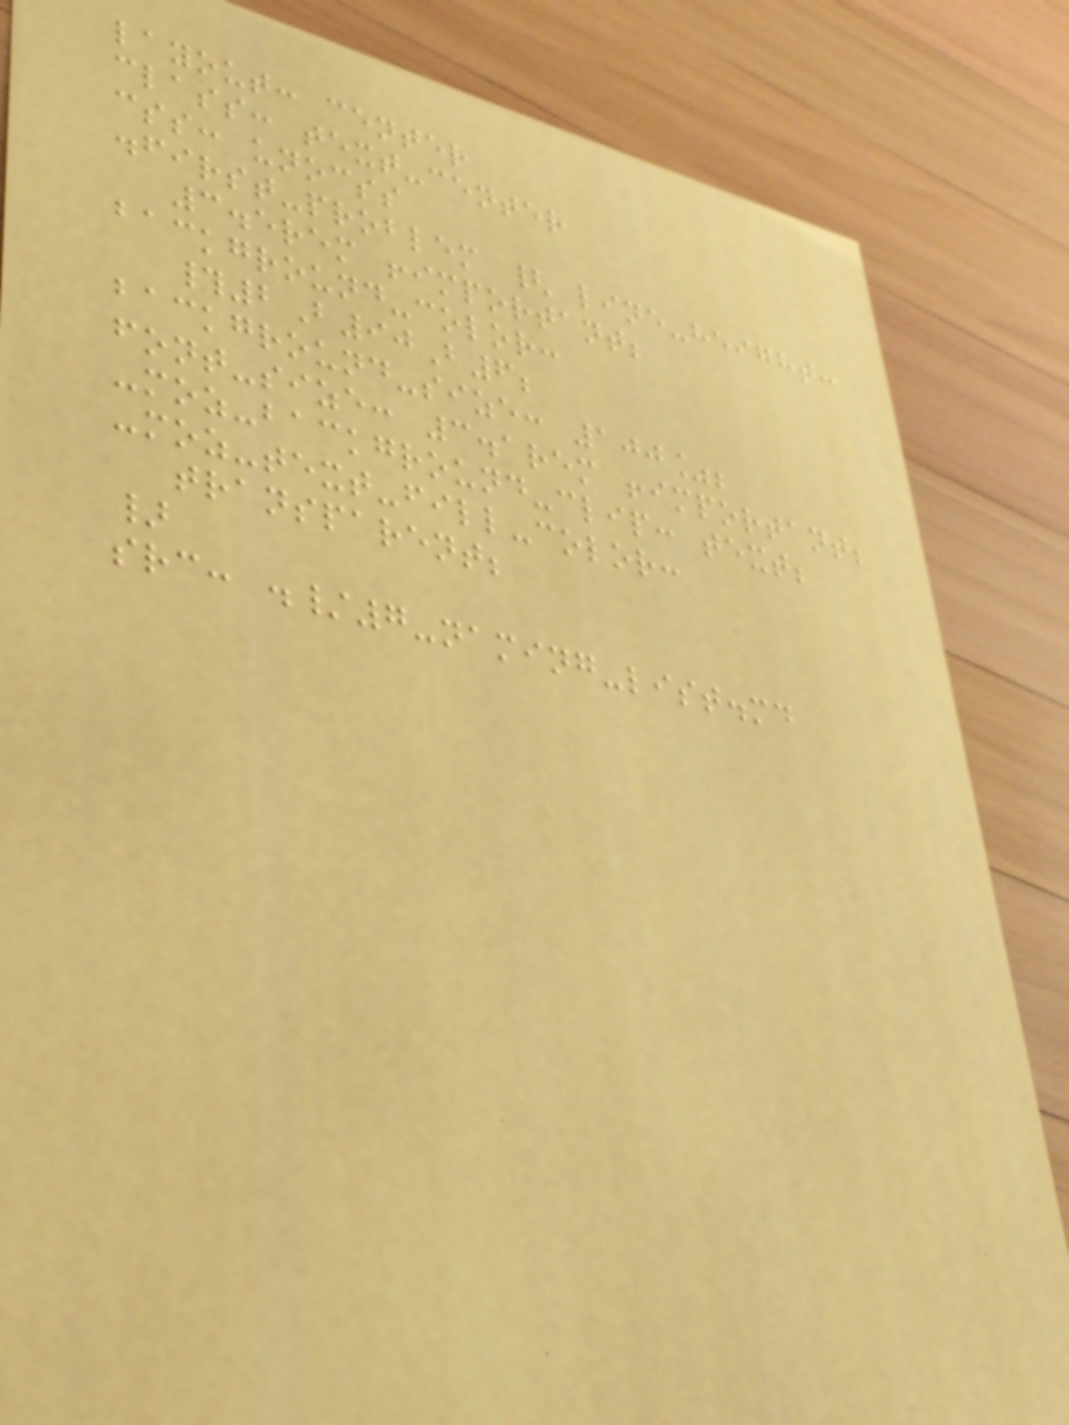layout: center
class: text-center
css: unocss
.first-problem { line-height:
3.5rem !important;
background-color:
#2B90B6;
background-size: 100%;
font-size: 3.1rem !important;
-moz-background-clip: text;
-moz-text-fill-color:
transparent;
}
src: ./7-naming-list.md
